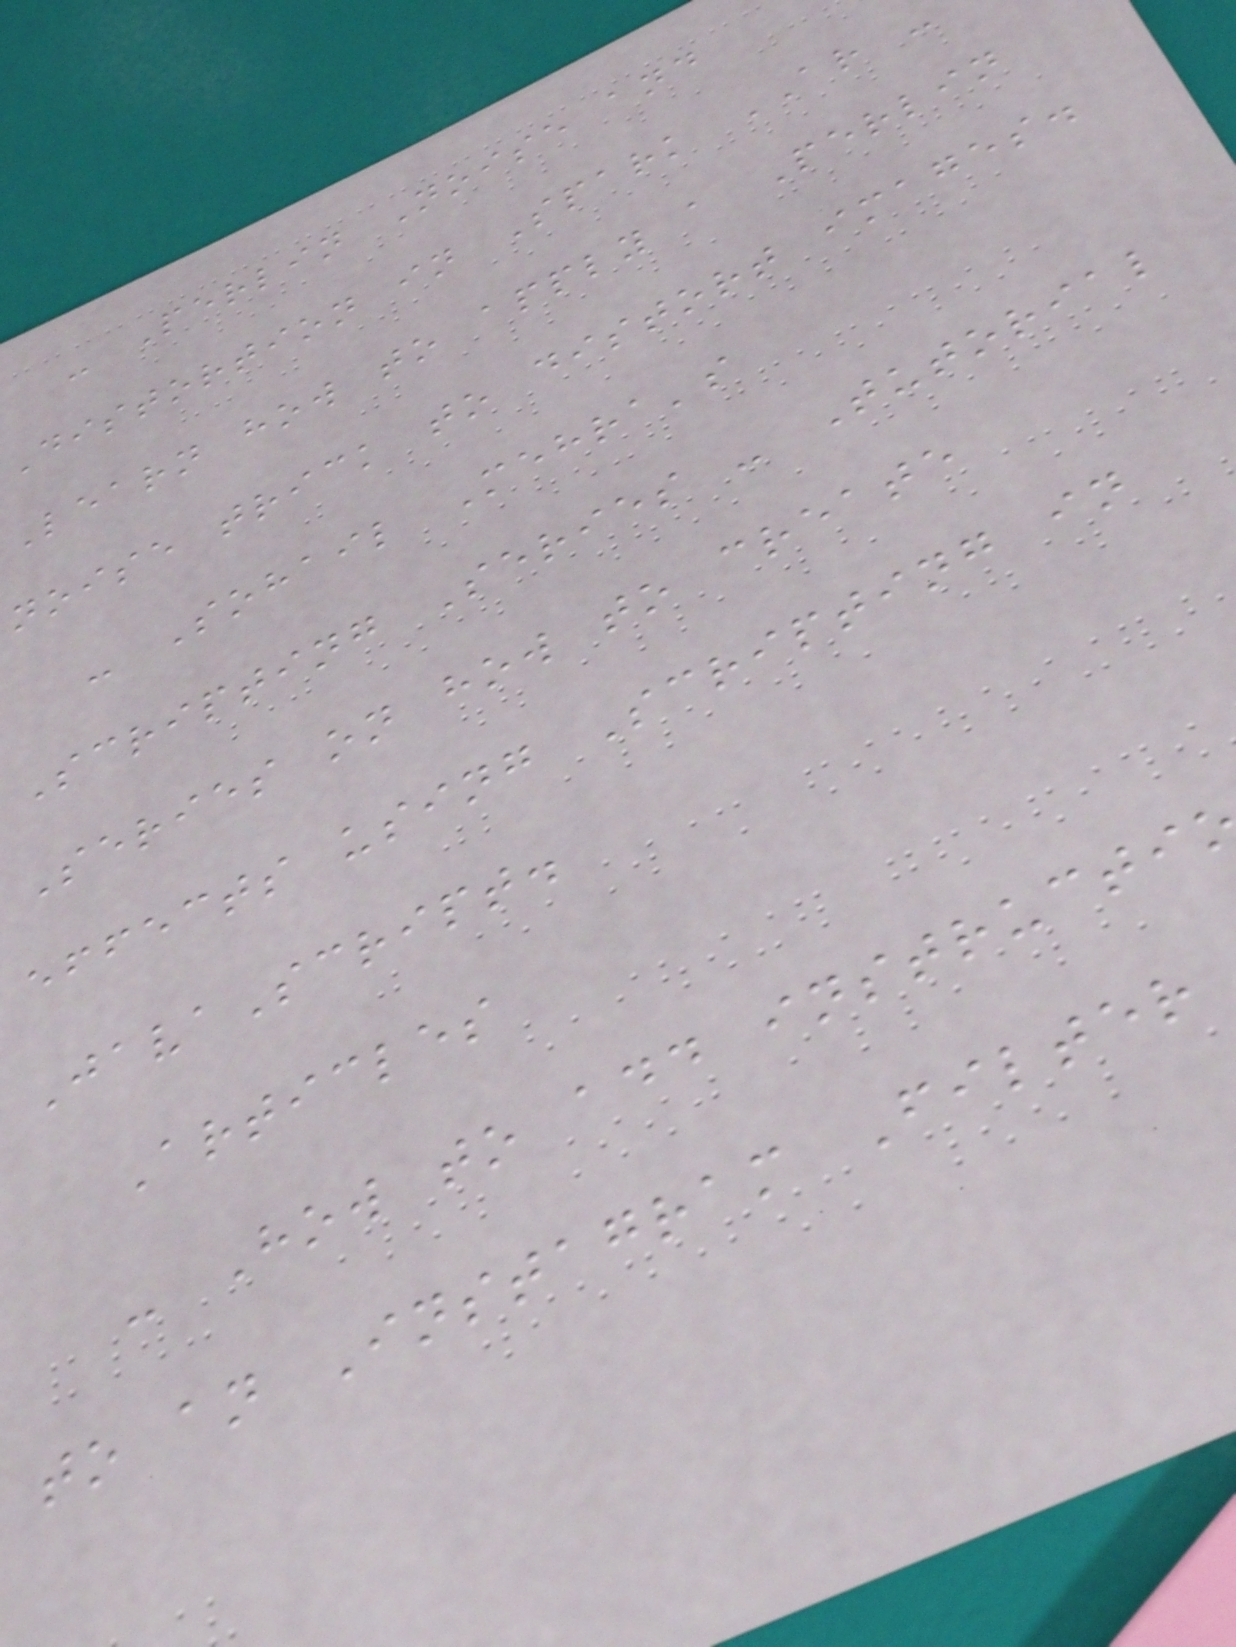- Perlin Noise and
Distortion in Spark AR -
Learn how to apply a Perlin
noise trick to distort images.
- Sohail Mehra's
Scripting Series - Tutorial
Series on how to create
effects using Scripting in
JavaScript.
Articles
- How to add instructi
to an Instagram Filter
